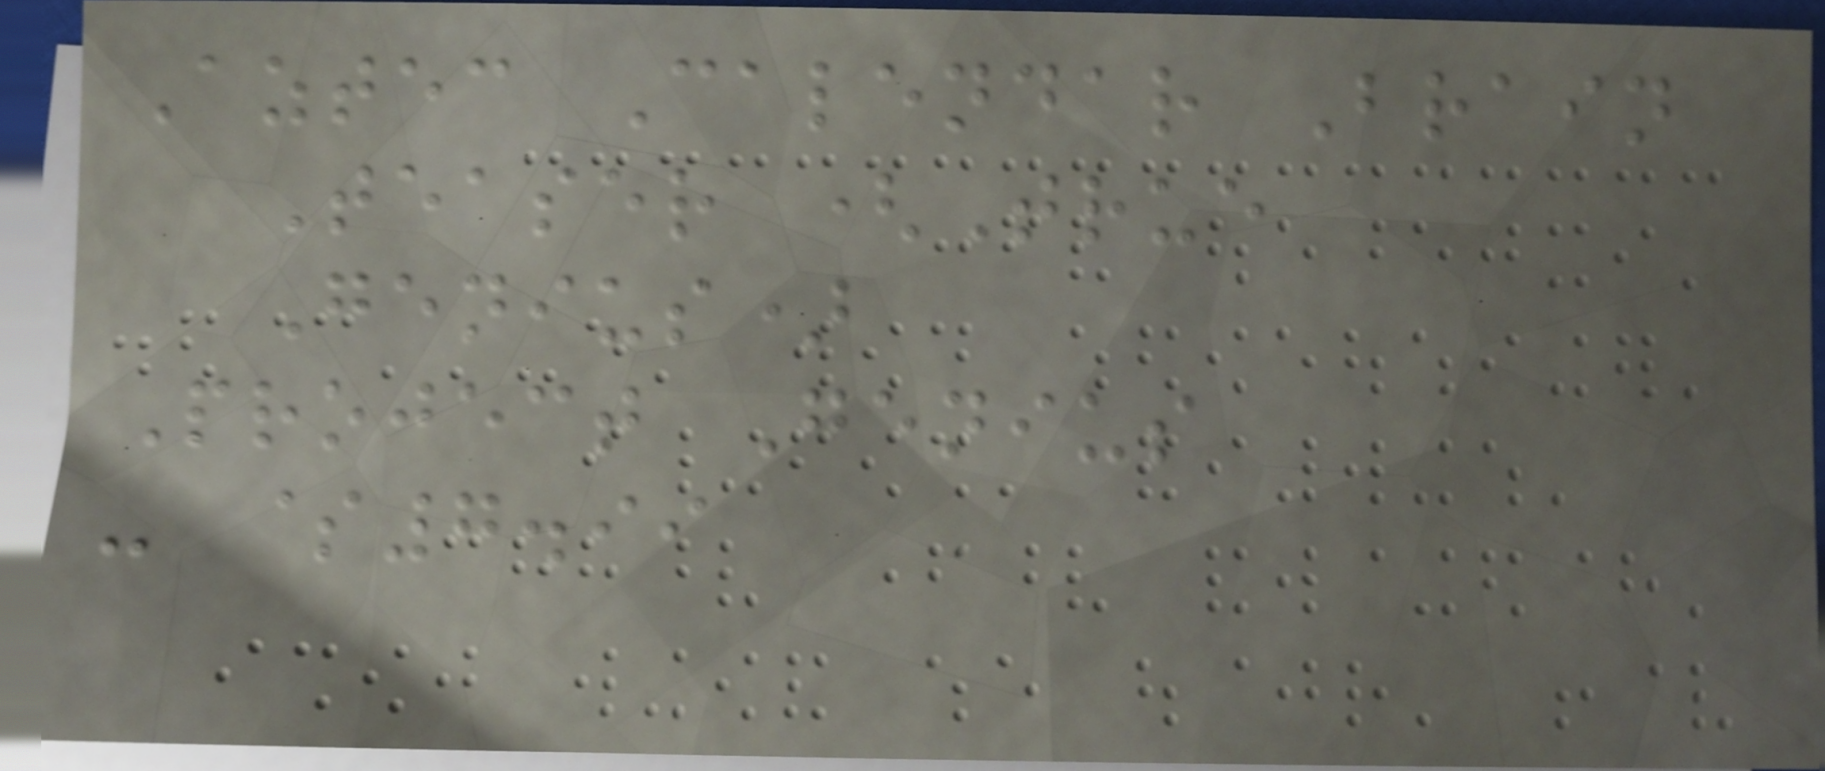Aztec Calendar Brain
Teaser (True
Genius)
Project Genius
- $7.99
